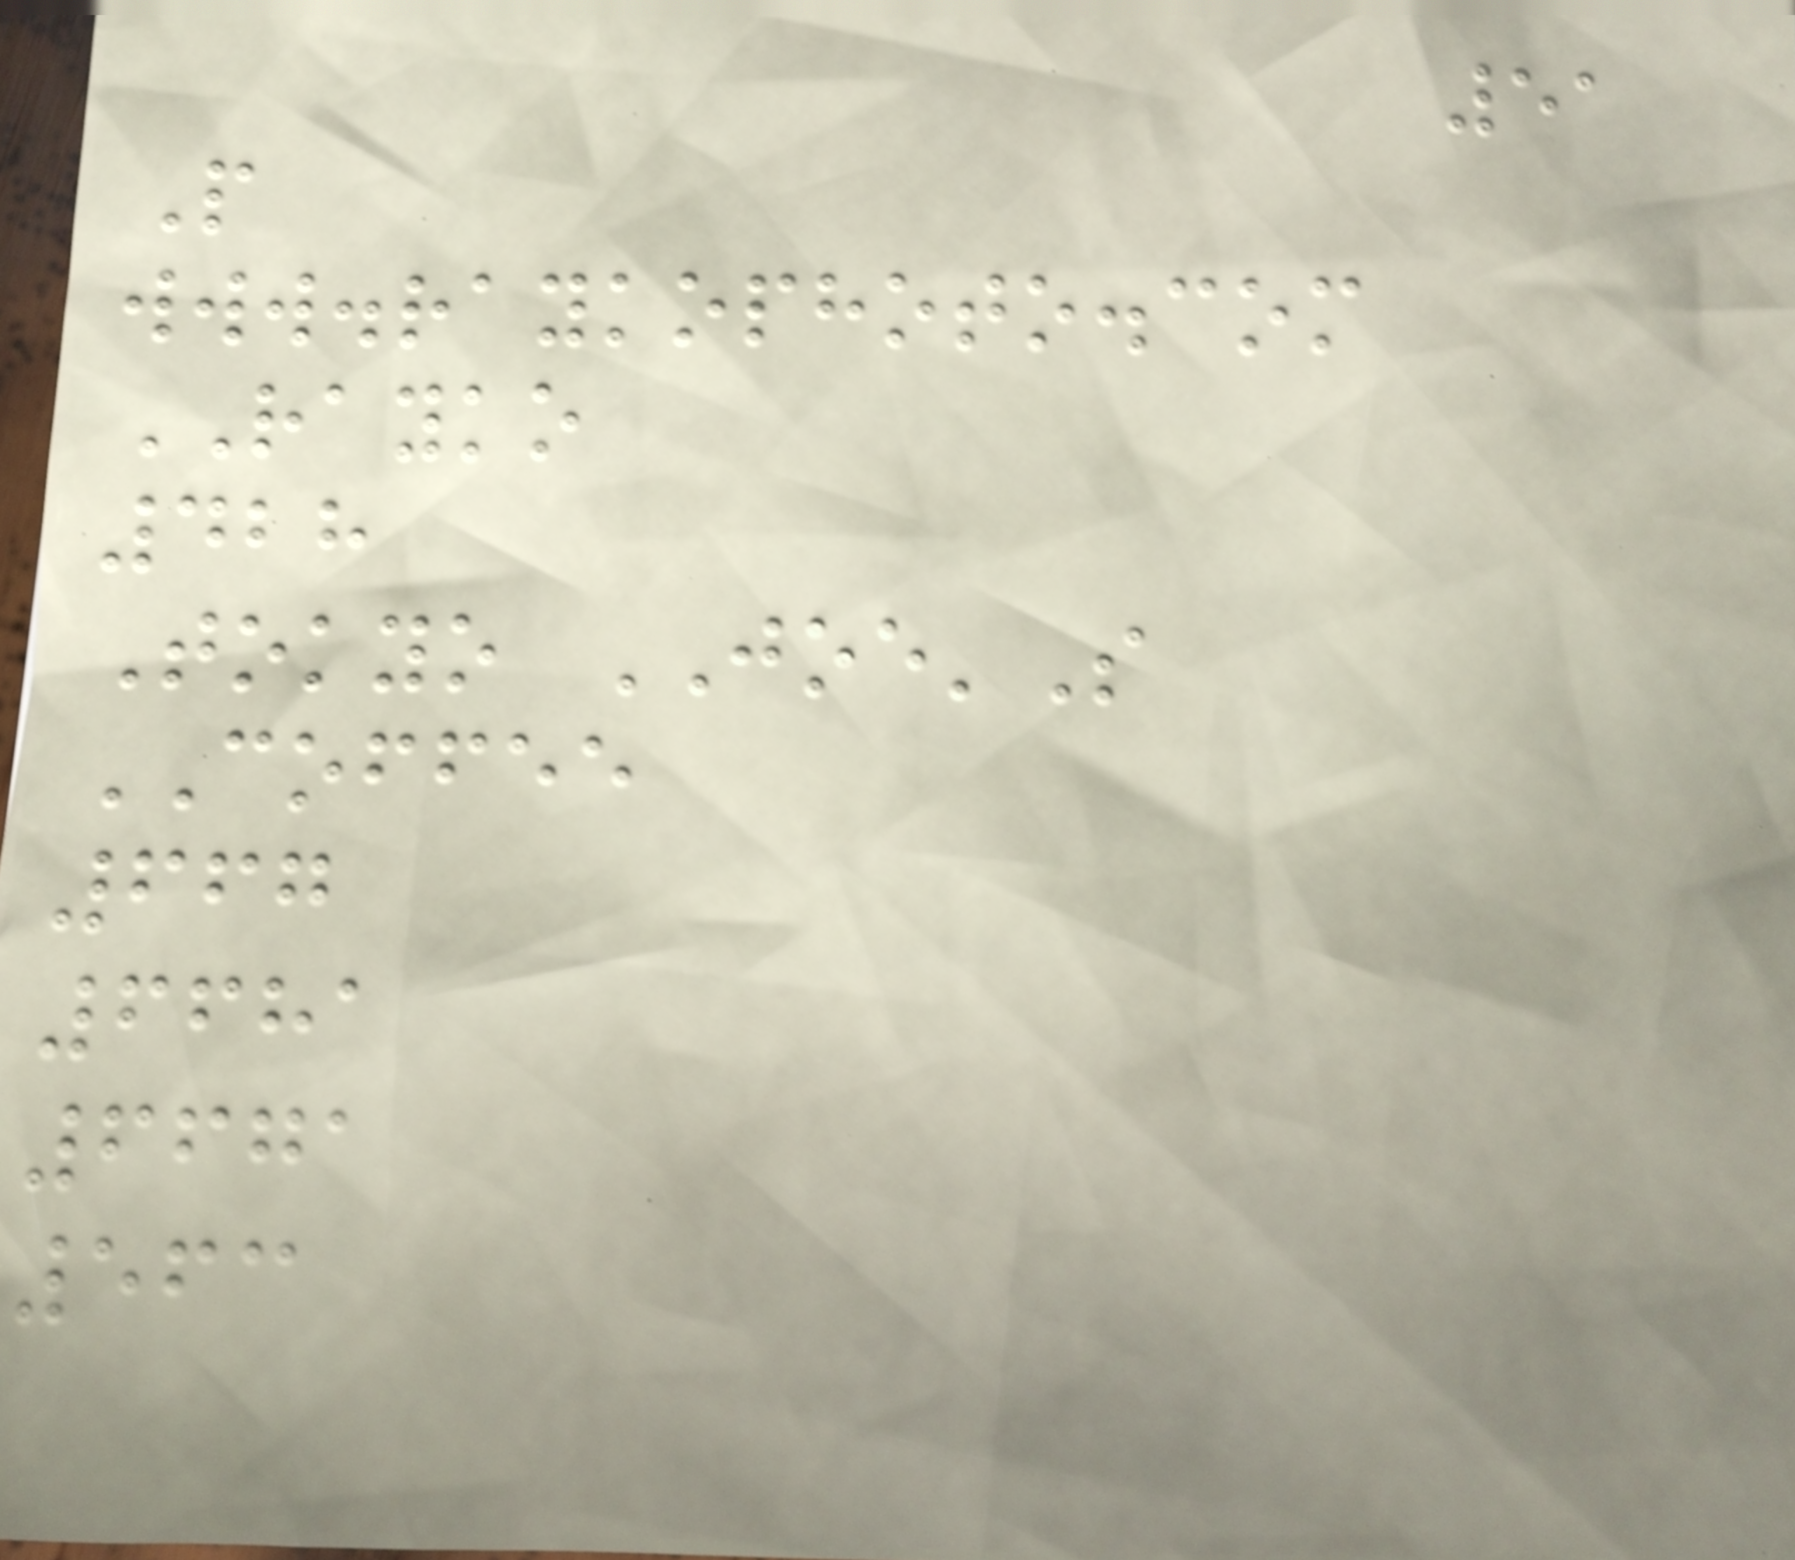51
P
www.raykophoto.com
RAYKO
428
Tokyo JOE'S
COFFEE
667
6681
6671
563
